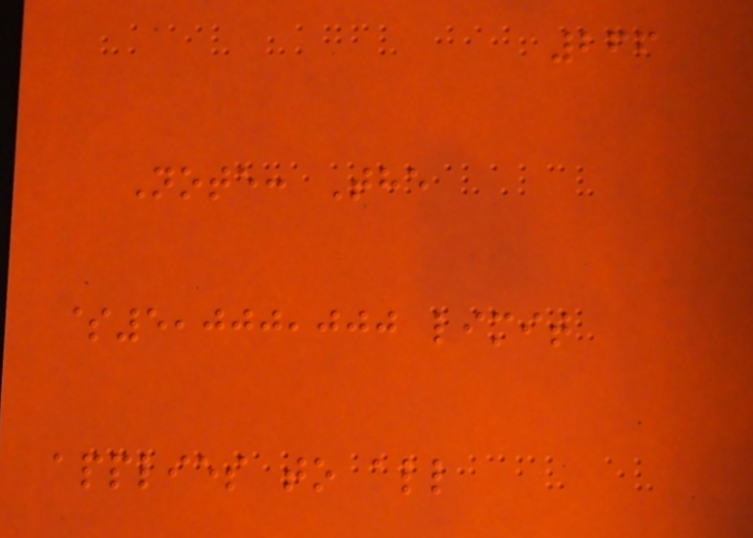266
Note: The
$5,000,000 limit
applies to all
